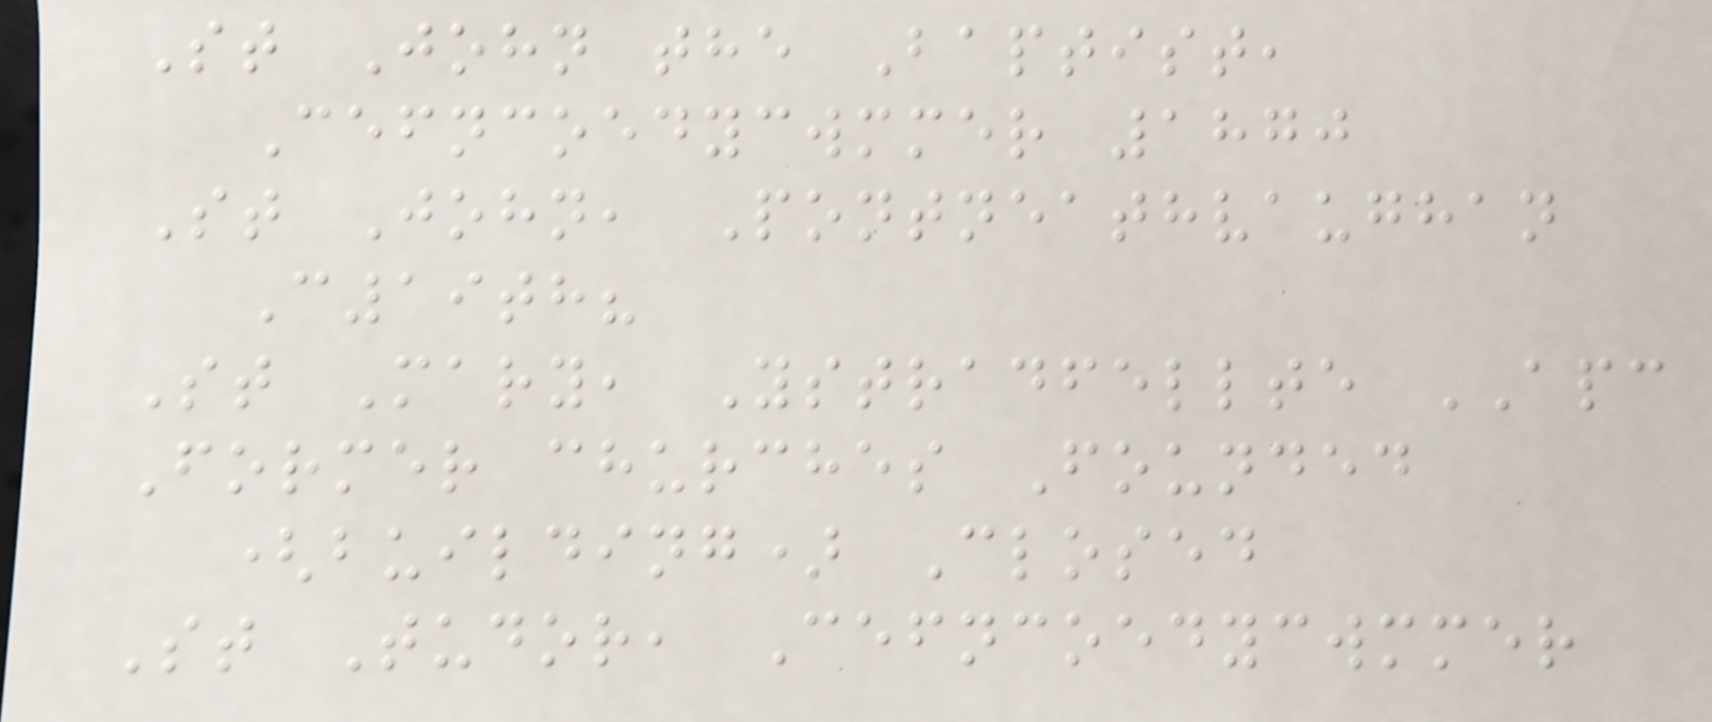St John the Baptist,
Cefncoedycwmmer 1870
St John, Pontneathvaughan
C19th?
St Mary, Ystradfellte APC
Former churches Founded
(building) Closed
St Tudor, Cefncoedycwmmer
